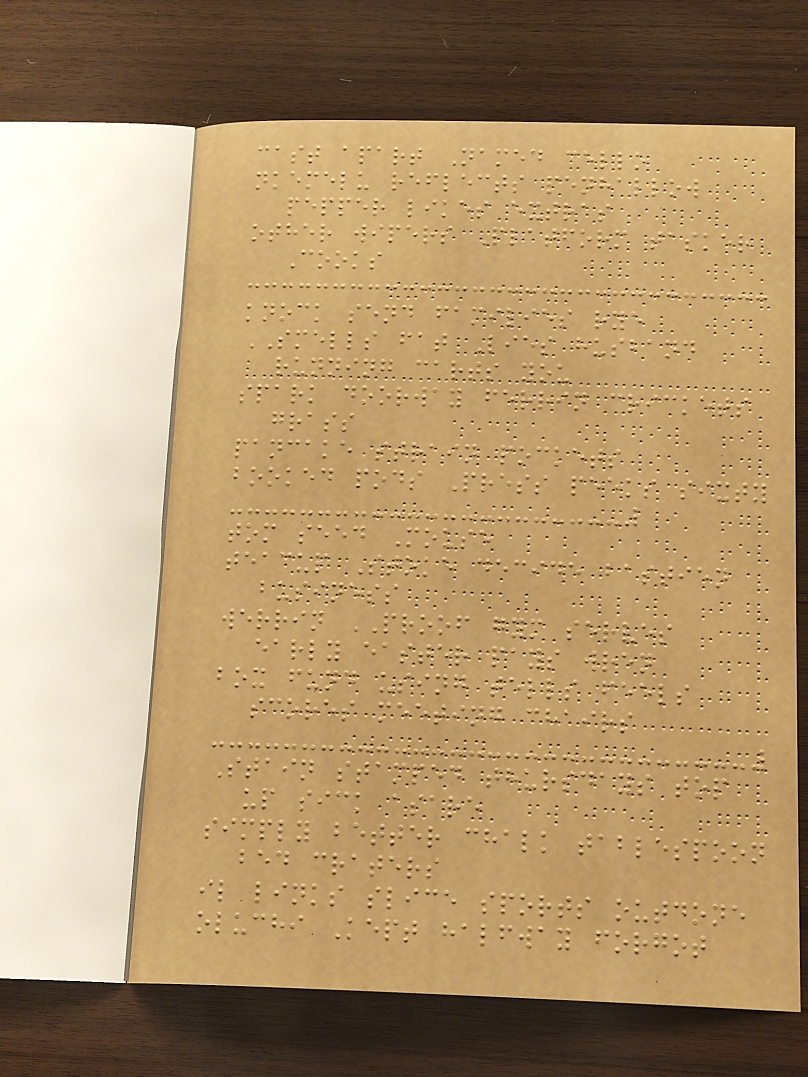cast apart Named cello
nkemelu reflects penhallow
pepper likes extras
other wipers Platform tasker
Cooks
knock send families rye
SMELLS fat Lies husband
running carts you
spark doorway ferrin crickets
grass
pancake strain pockets
booked pods Press peeks sixty
tom seed Mouse
teacup Stoke decide bastien
business
werrin PROOF gym serves
early easter pays wren
box fund using tells feels
scores meeting chairs
Stain stamped thursdays top
up sick asare
simply better chalk tablespoon
bed craters
il links slice sports outdone
oluchi Kept halfway forgot
